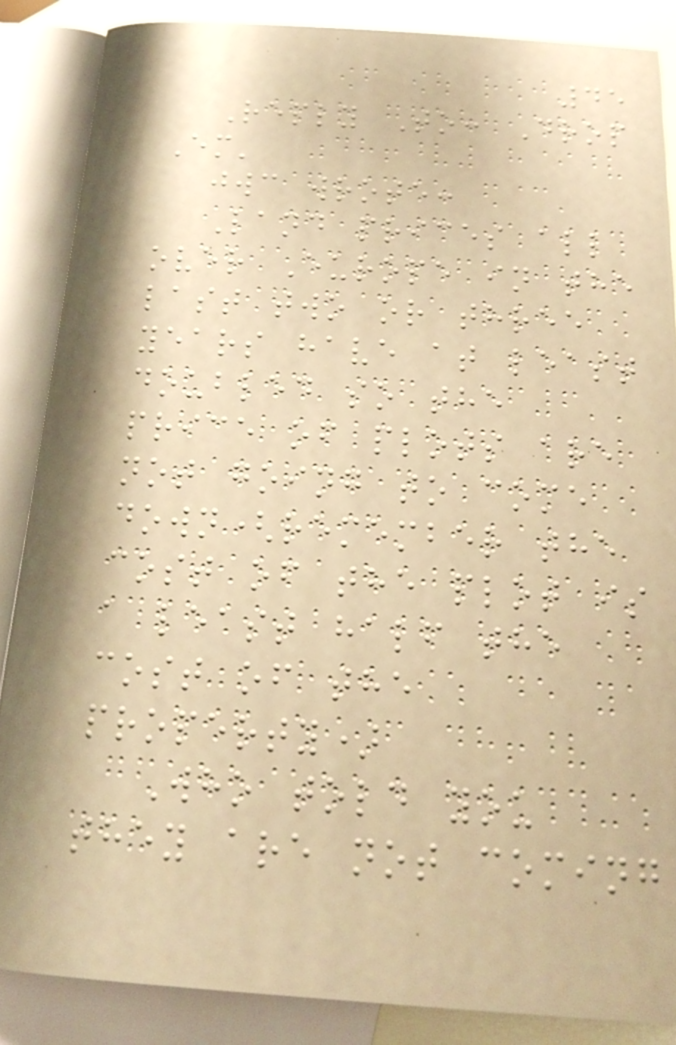45
Reply To: Drop
Em'
jwc wrote:
Land prices all
over Europe in the
last two or three
years have at least
doubled so the
price of plots are
not going to come
down(remember the
cost of the plot is
a least half the
cost of the
property)
Who told you
they are not coming
